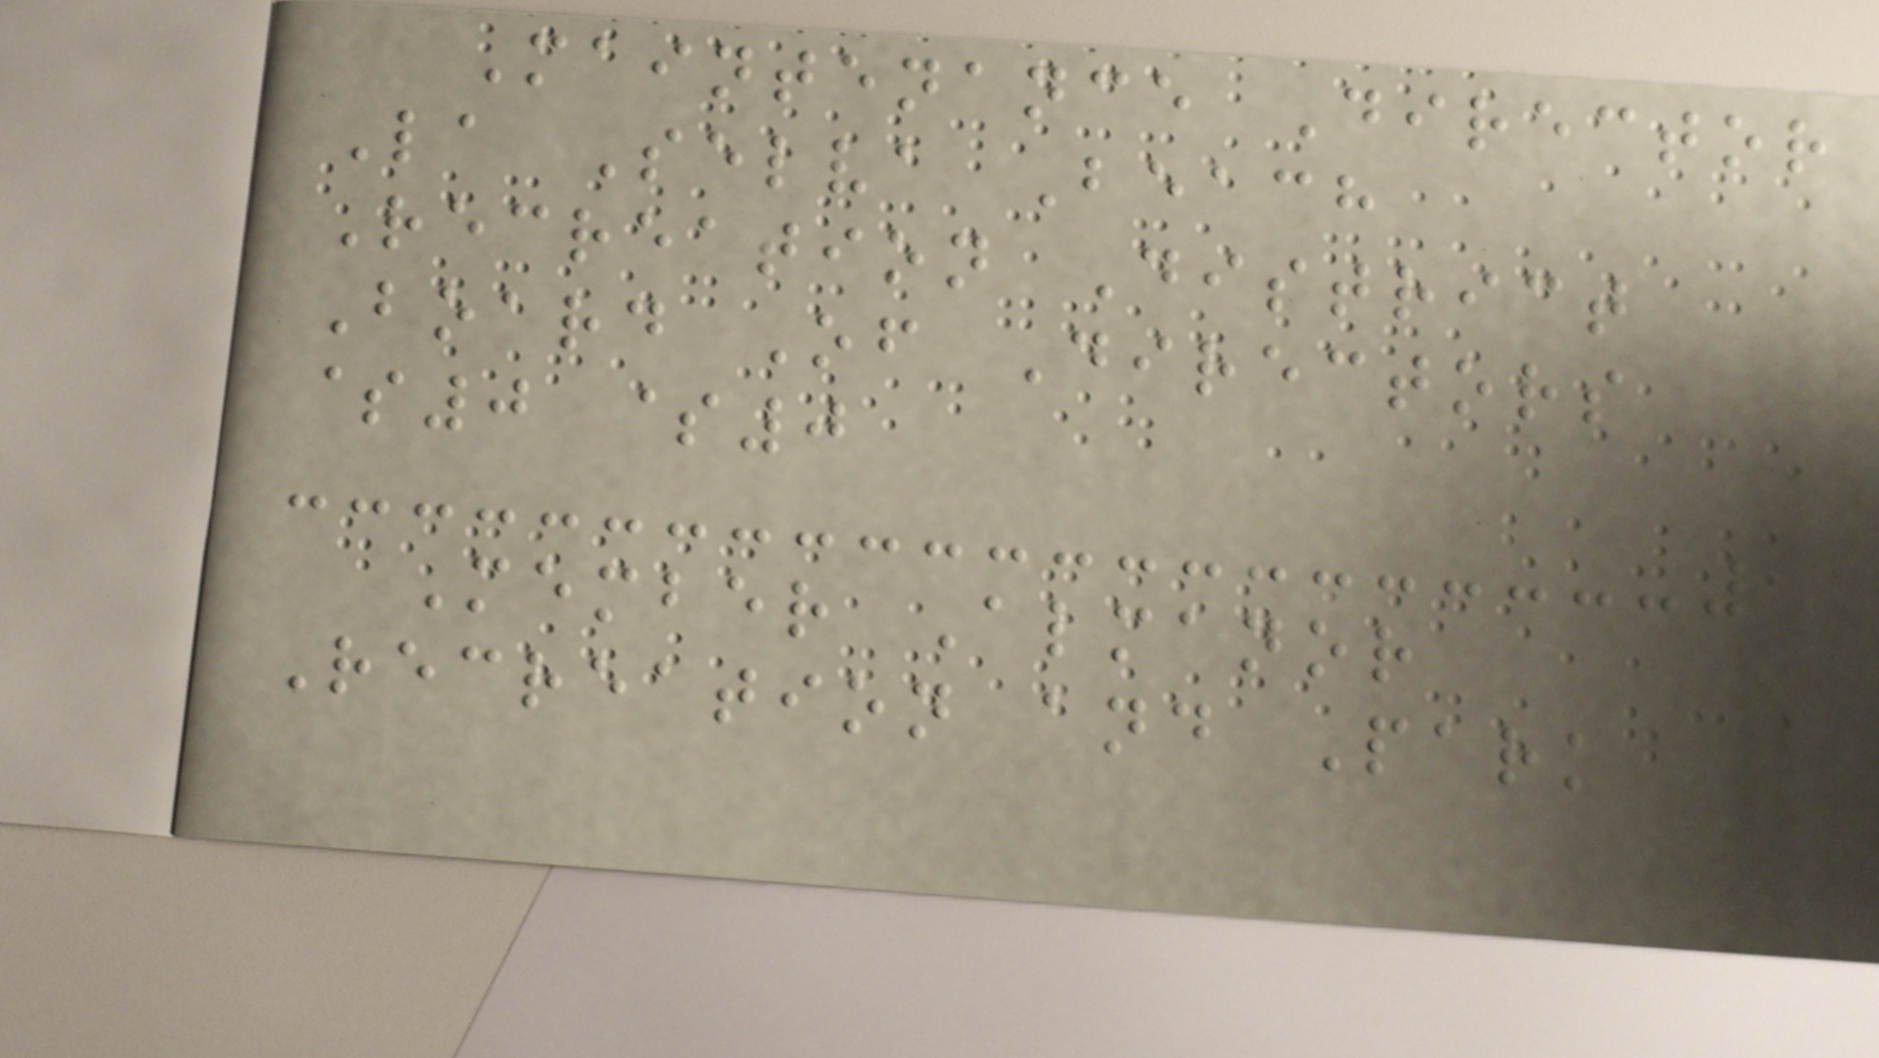Maintenance Director
La Selva Beach
Recreation District
Board Of Directors
$0 $0
Member Almanor
Recreation and Park
